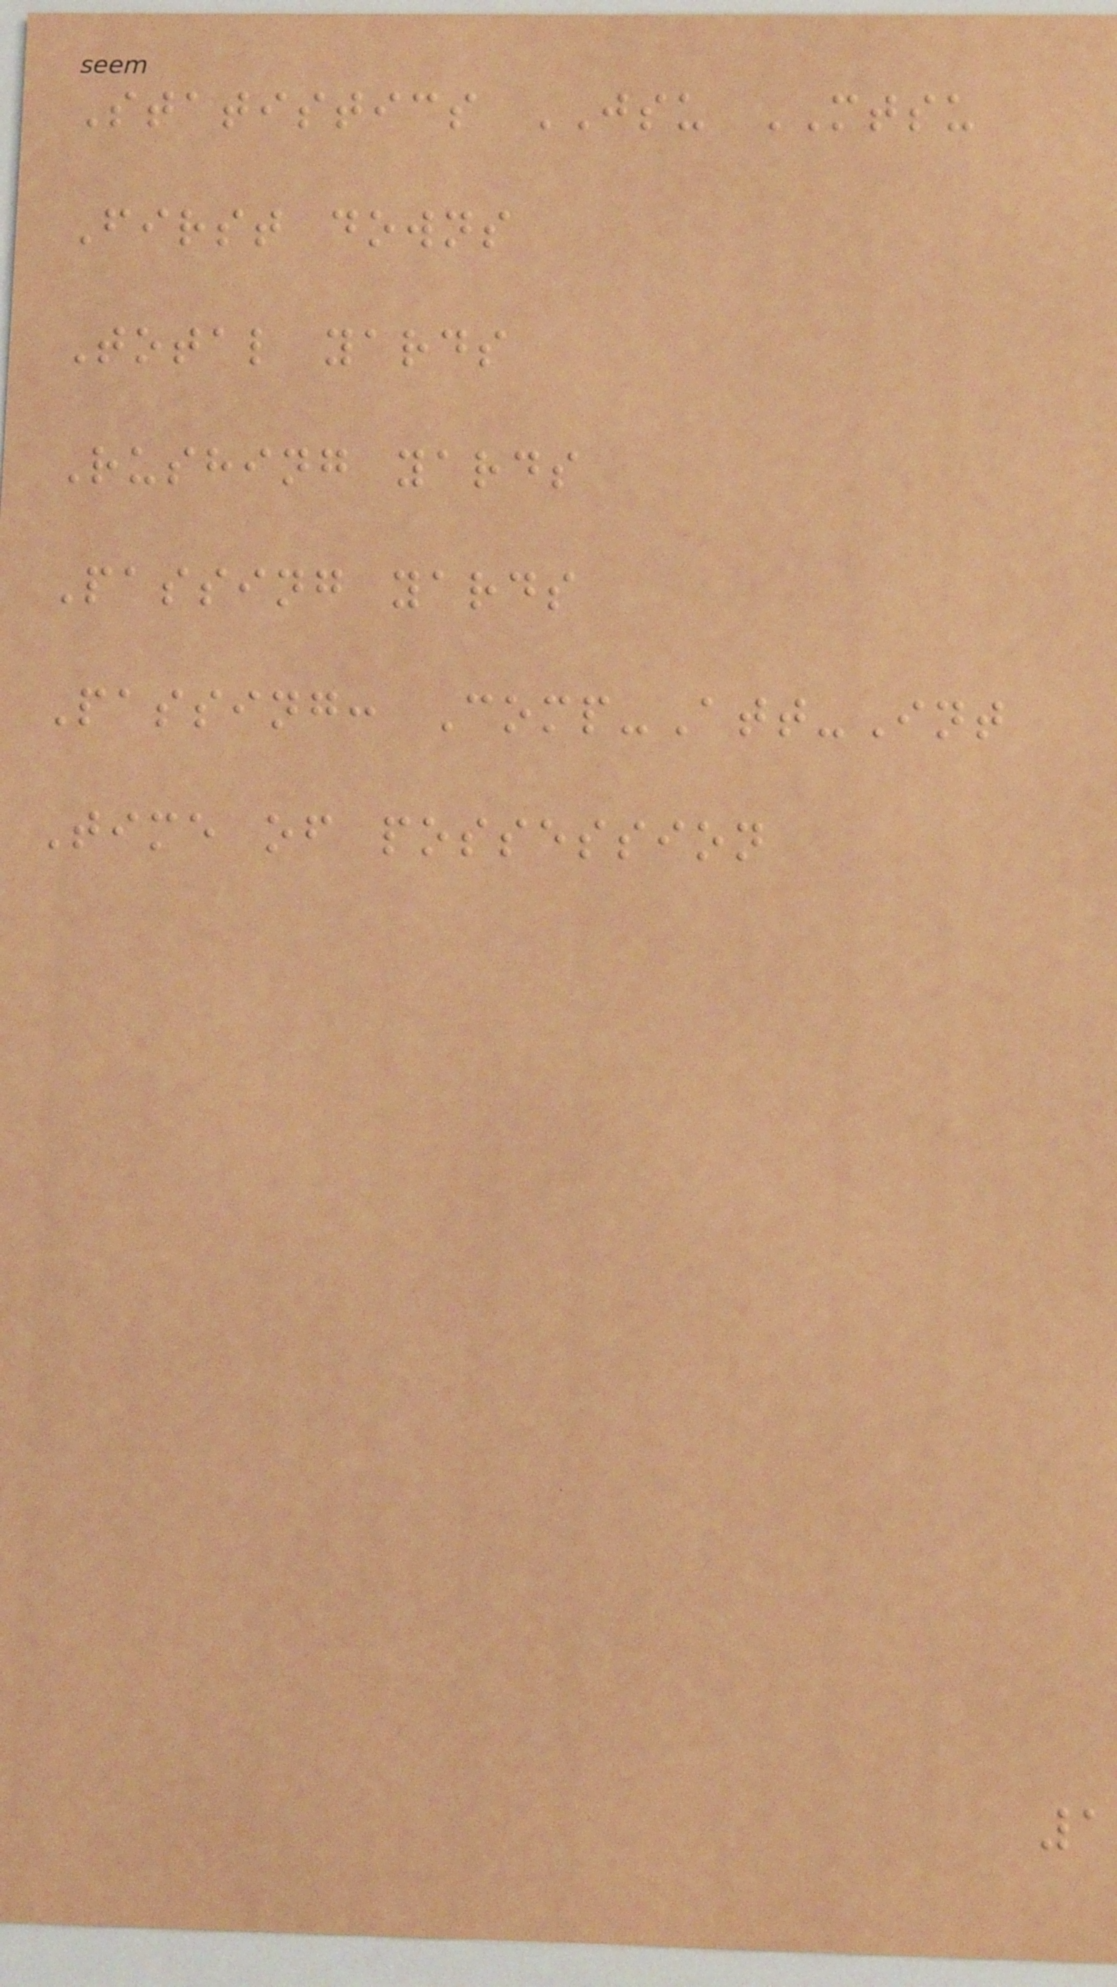Statistics JSU MTSU
First downs
Total yards
Rushing yards
Passing yards
Passing: Comp-Att-Int
Time of possession
